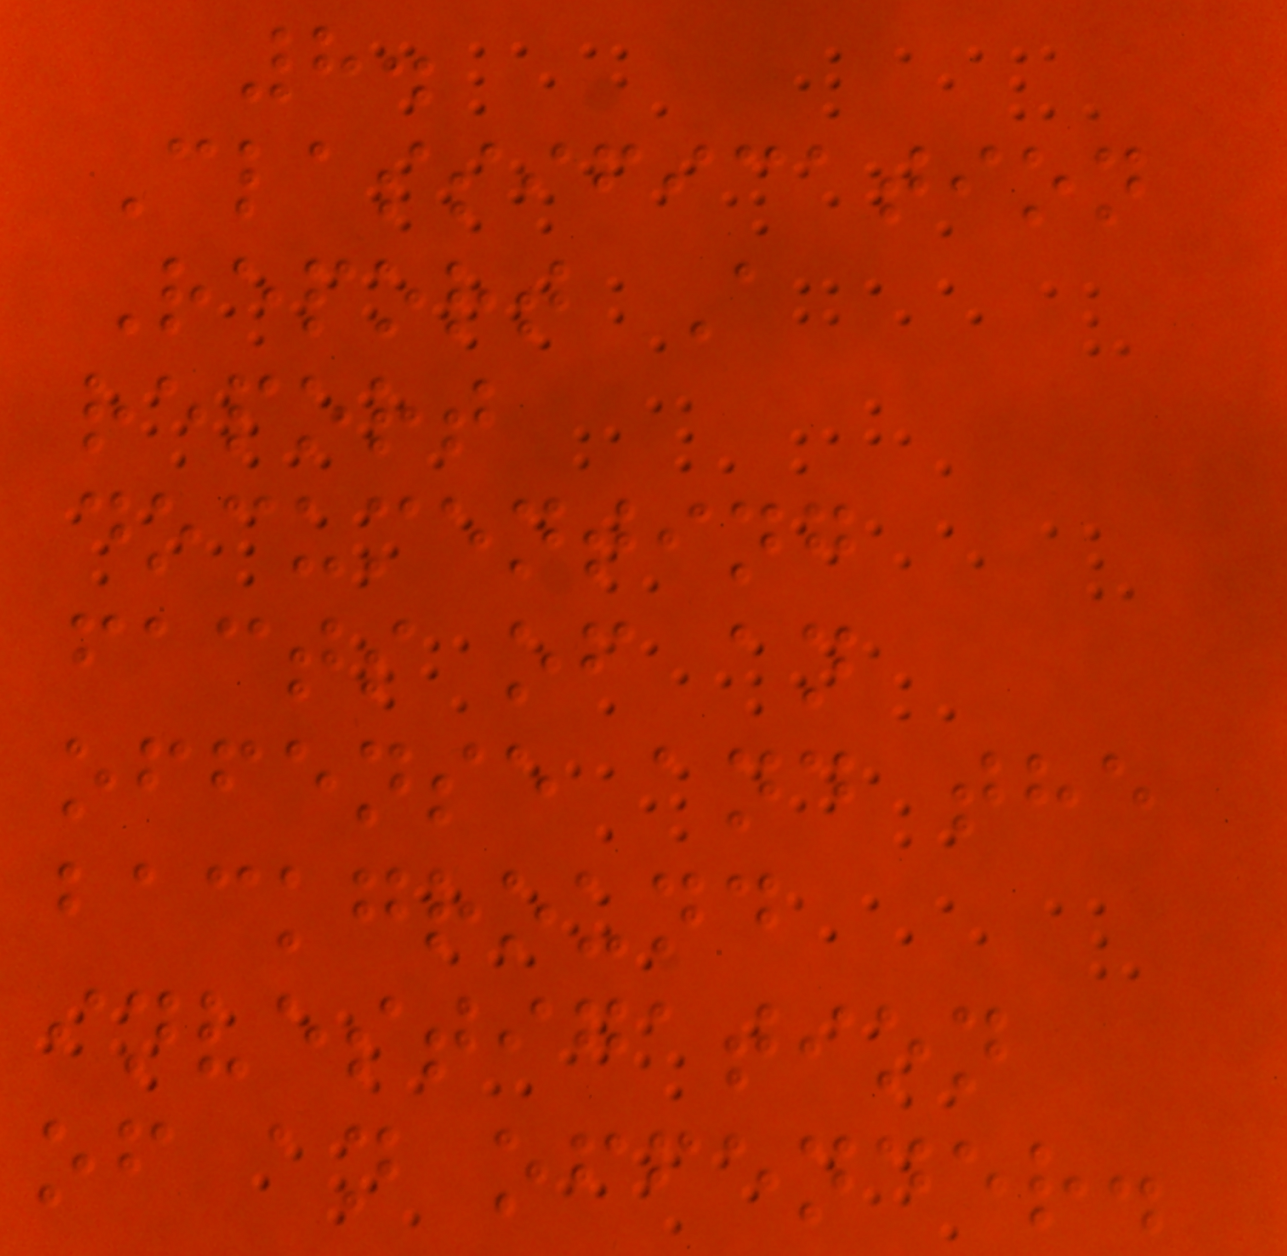8.
Classification
Report A
report
documenting
facts of an
offense and the
background
investigation
of an offender.
